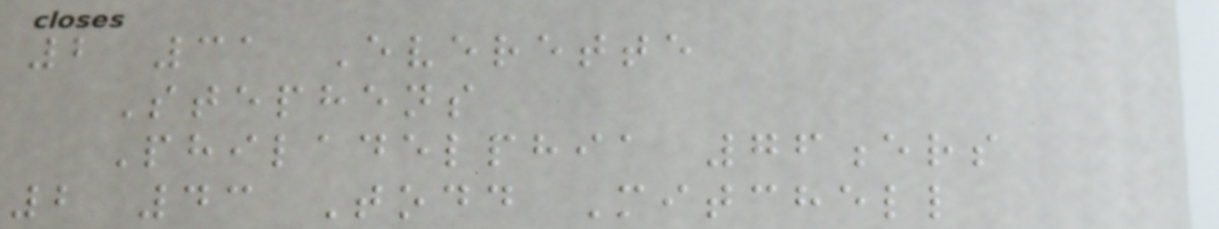2 31 Everette
Stephens
Philadelphia 76ers
2 43 Todd Mitchell
